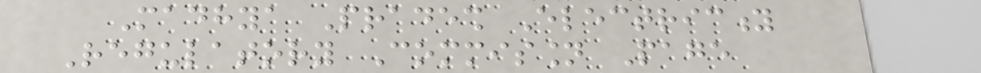Madhya Pradesh Electricity
Regulatory Commission Page
